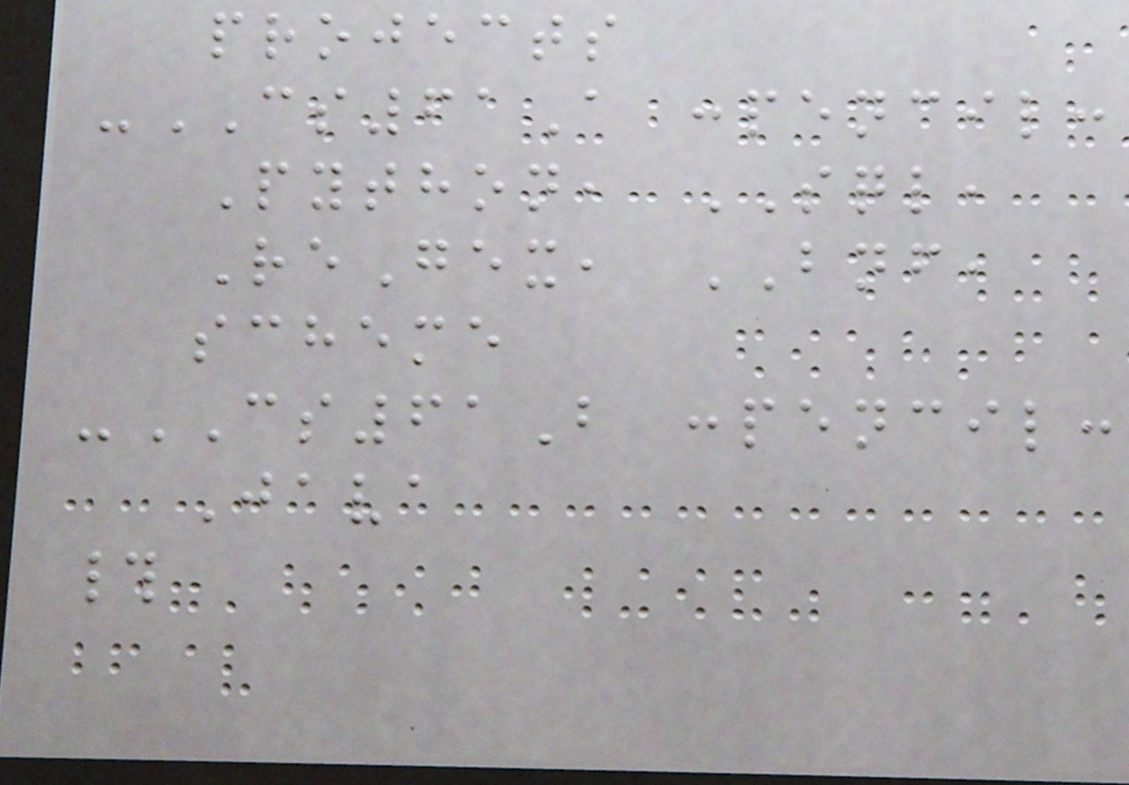projects
-CS61A :pencil:
Python, SQL,
ReGex, BNF,
scheme
-CS61B :pencil:
Java
#
